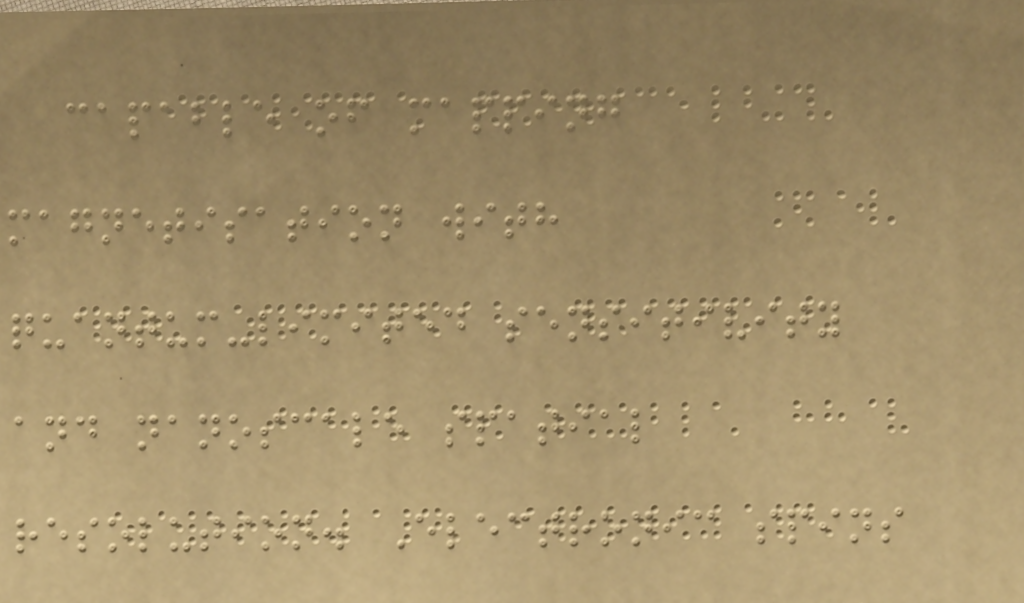capable of mapping
magnetisation with
quantum-limited sensitivity
and nanoscale spatial
resolution. Electronic spins
